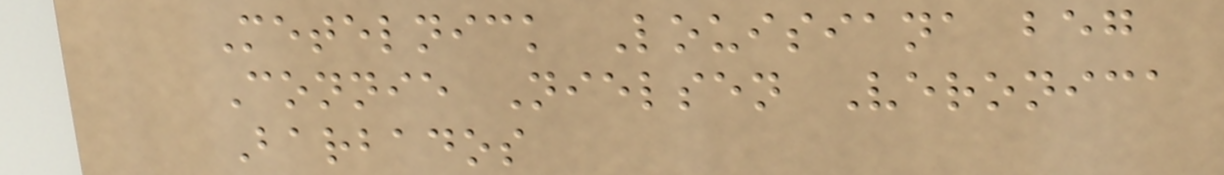Metelnick Louisiana beg
Connie Nielsen Veronica
Barbados
